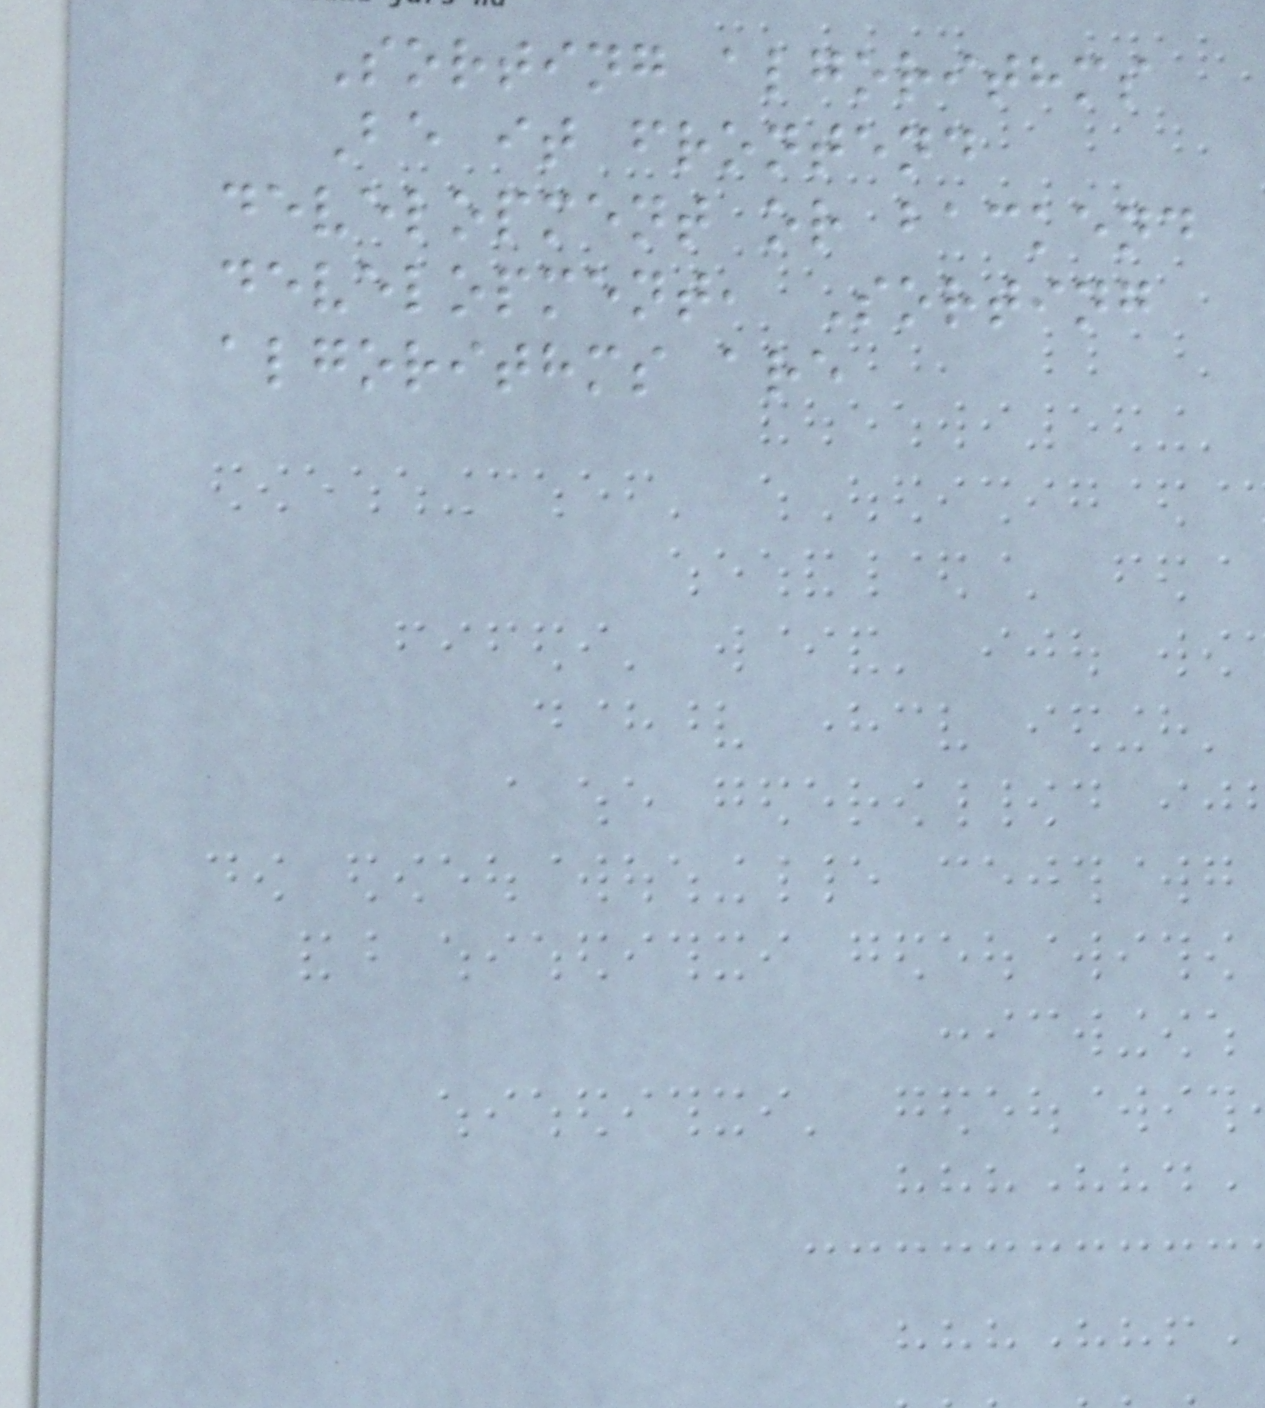Sorting algorithms
Be it frontend
development or backend
development, Sorting
algorithms are
